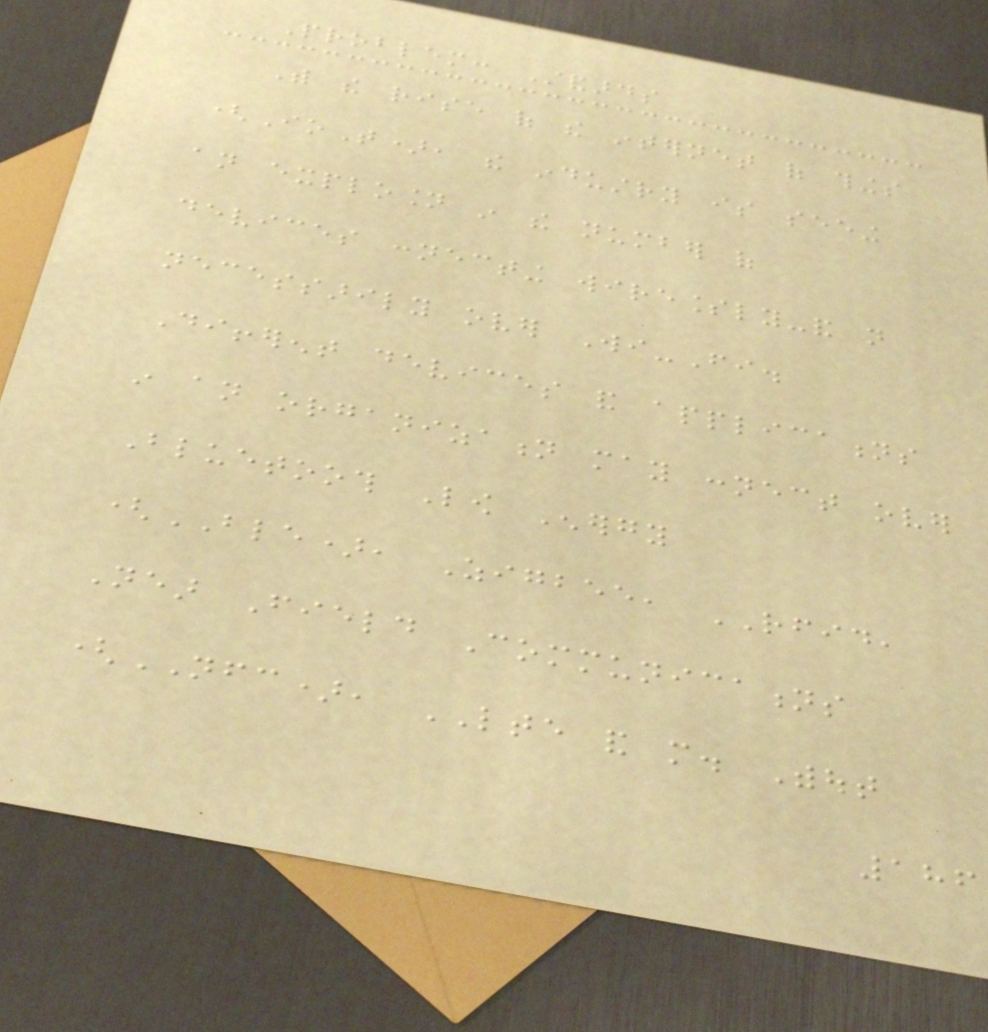Problem: Standards
With the rise of the internet of things
(IoT), the industry is seeing
an explosion in the number of
devices connecting wirelessly-and not
necessarily over Wi-Fi.
Different devices and applications
in an organization may connect over
Bluetooth Low Energy
(BLE), Zigbee, RFID,
Near Field Communications
(NFC), LTE and more. Without
186
